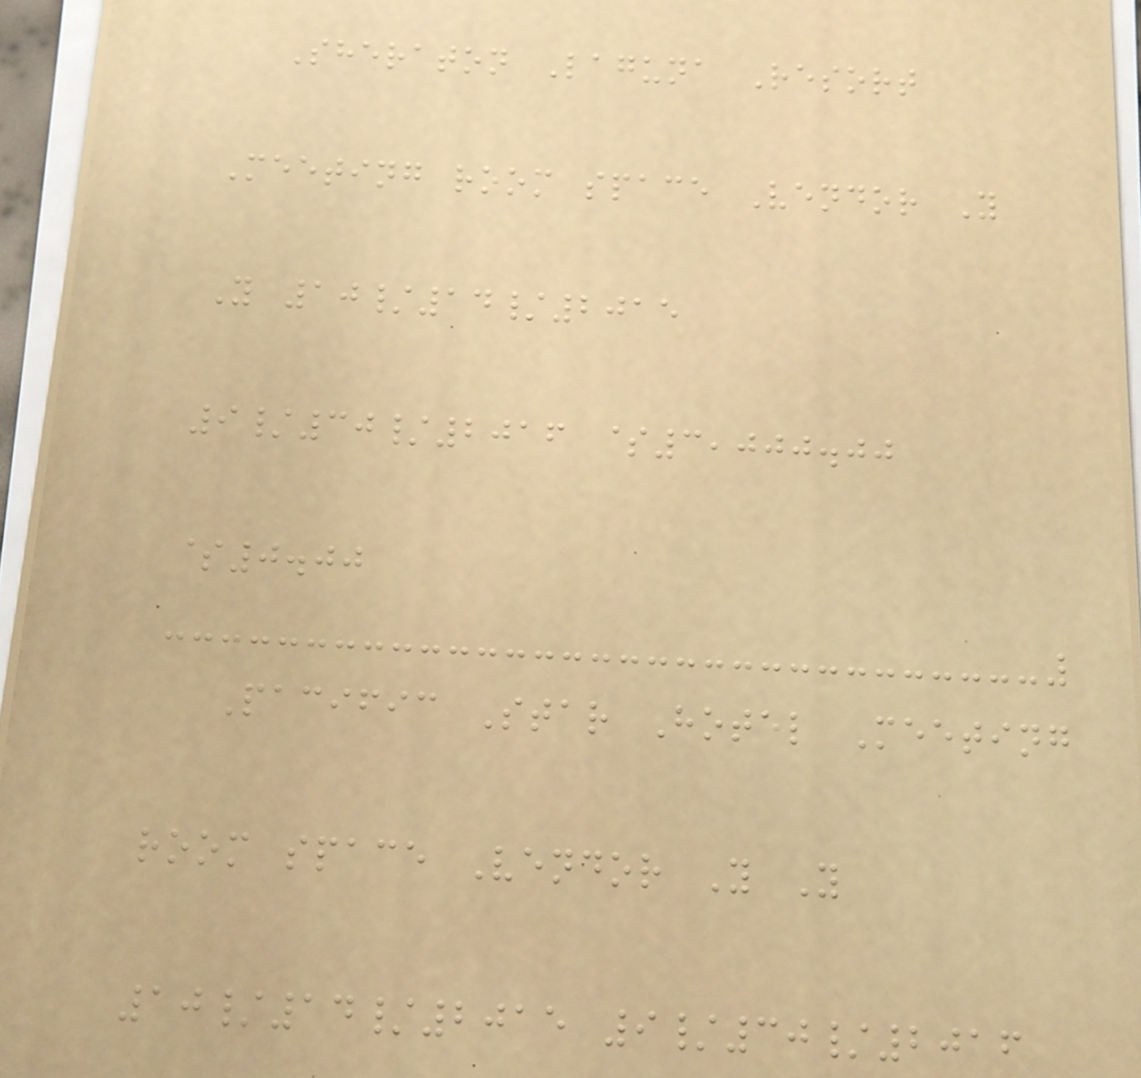Sheraton Laguna Resort
Meeting room space Vendor Y
Y 10/14/2015
9/30/2016 $3,000.00
$0.00
Pacific Star Hotel Meeting
room space Vendor Y Y
10/14/2015 9/30/2016
